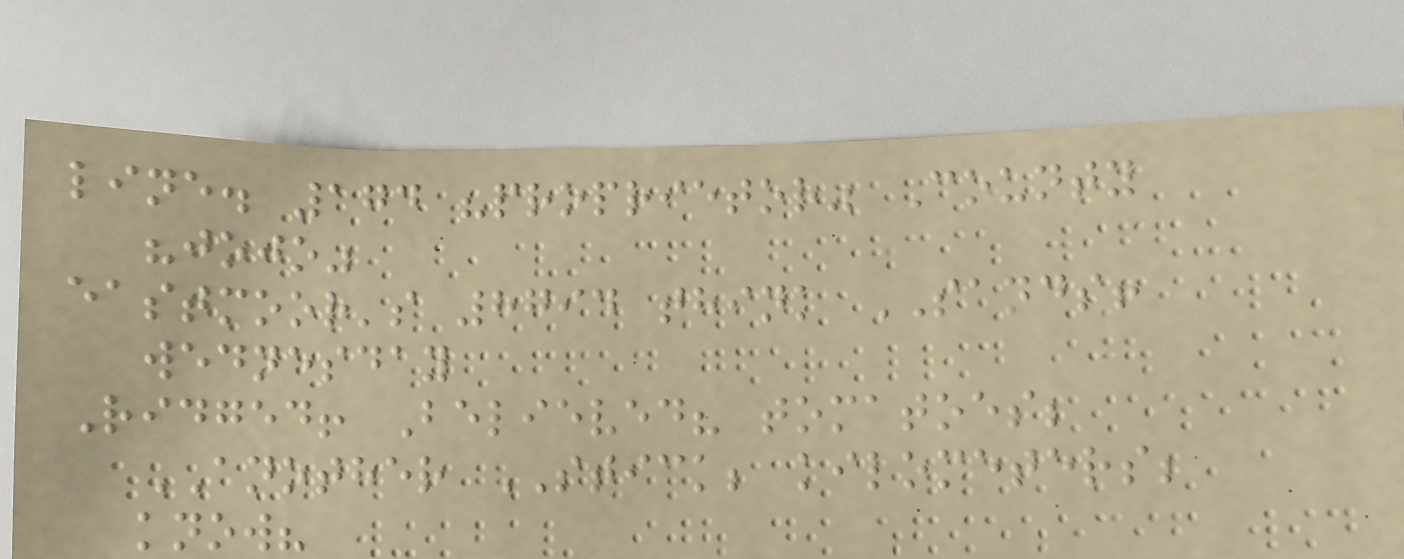line. 174 "proprietor" County
"jojo"
eastmoor's 8794 think SANDS!
wednesday
Ridged! Believed? tomatoes;
ANOTHER STICK; kilometers;
know?
